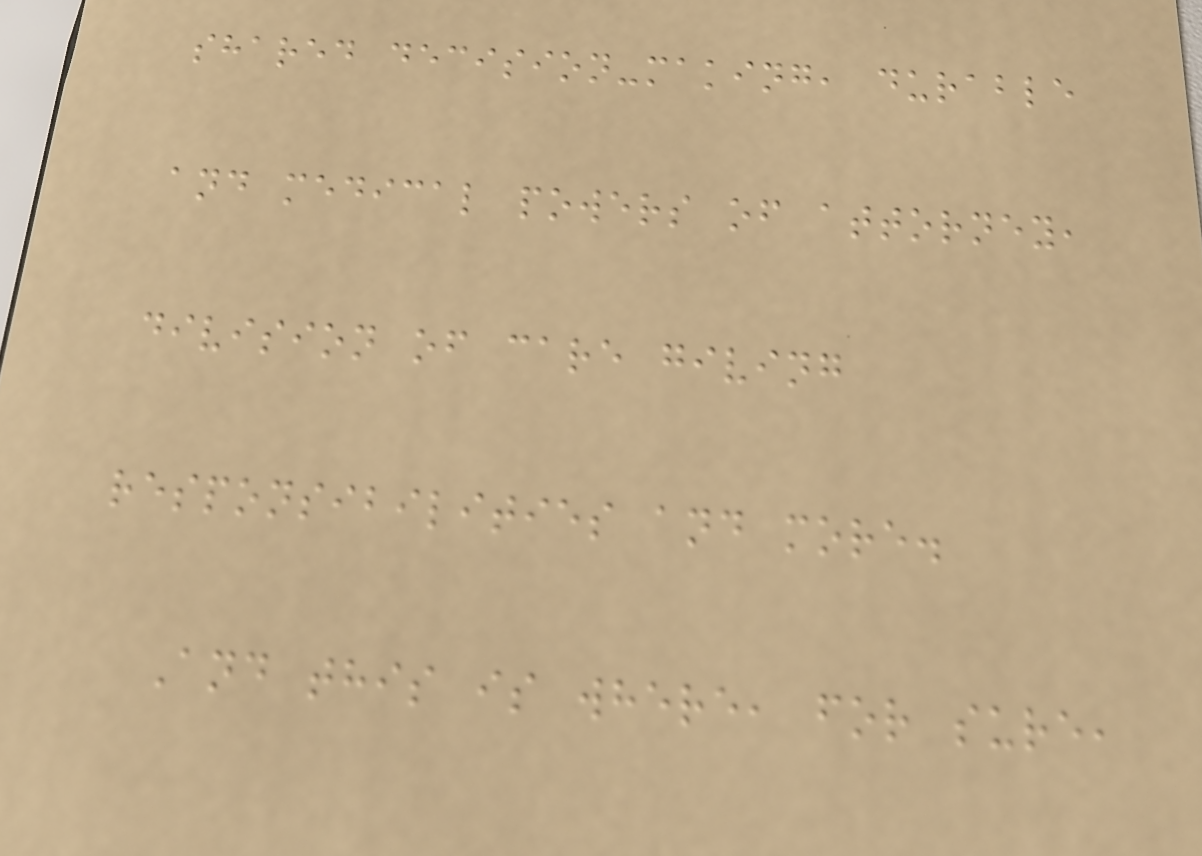shared decision-making, durable
and medical powers of attorney,
division of care giving
responsibilities and more.
And this is where, for sure,
